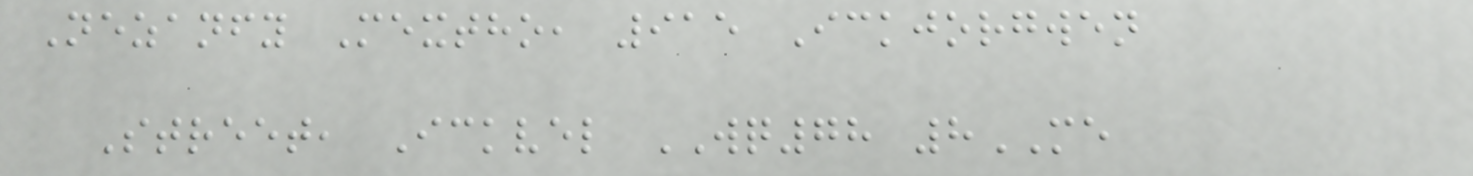Nezanfy Mextho, 915 Ickjorgwen
Street, Ickvel WQ78 8ME
